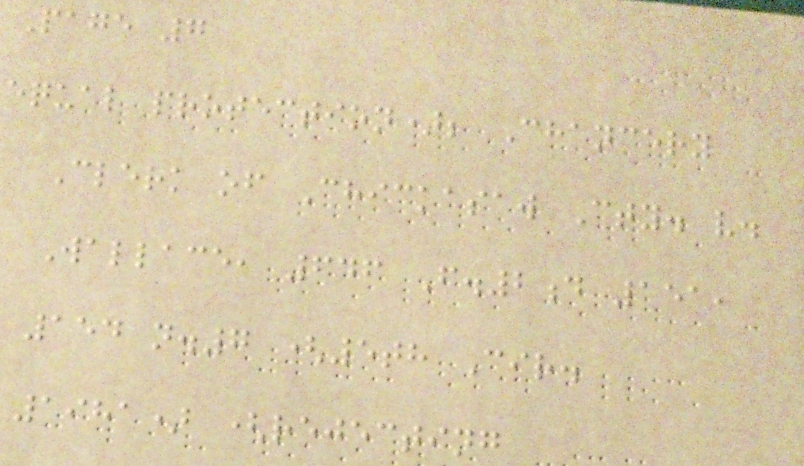Page 7
equal protection); Chancery
Clerk of Chickasaw Cty. v.
Wallace, 646 F.2d 151,
154 n.7 (5th Cir.
1981) (rejecting
